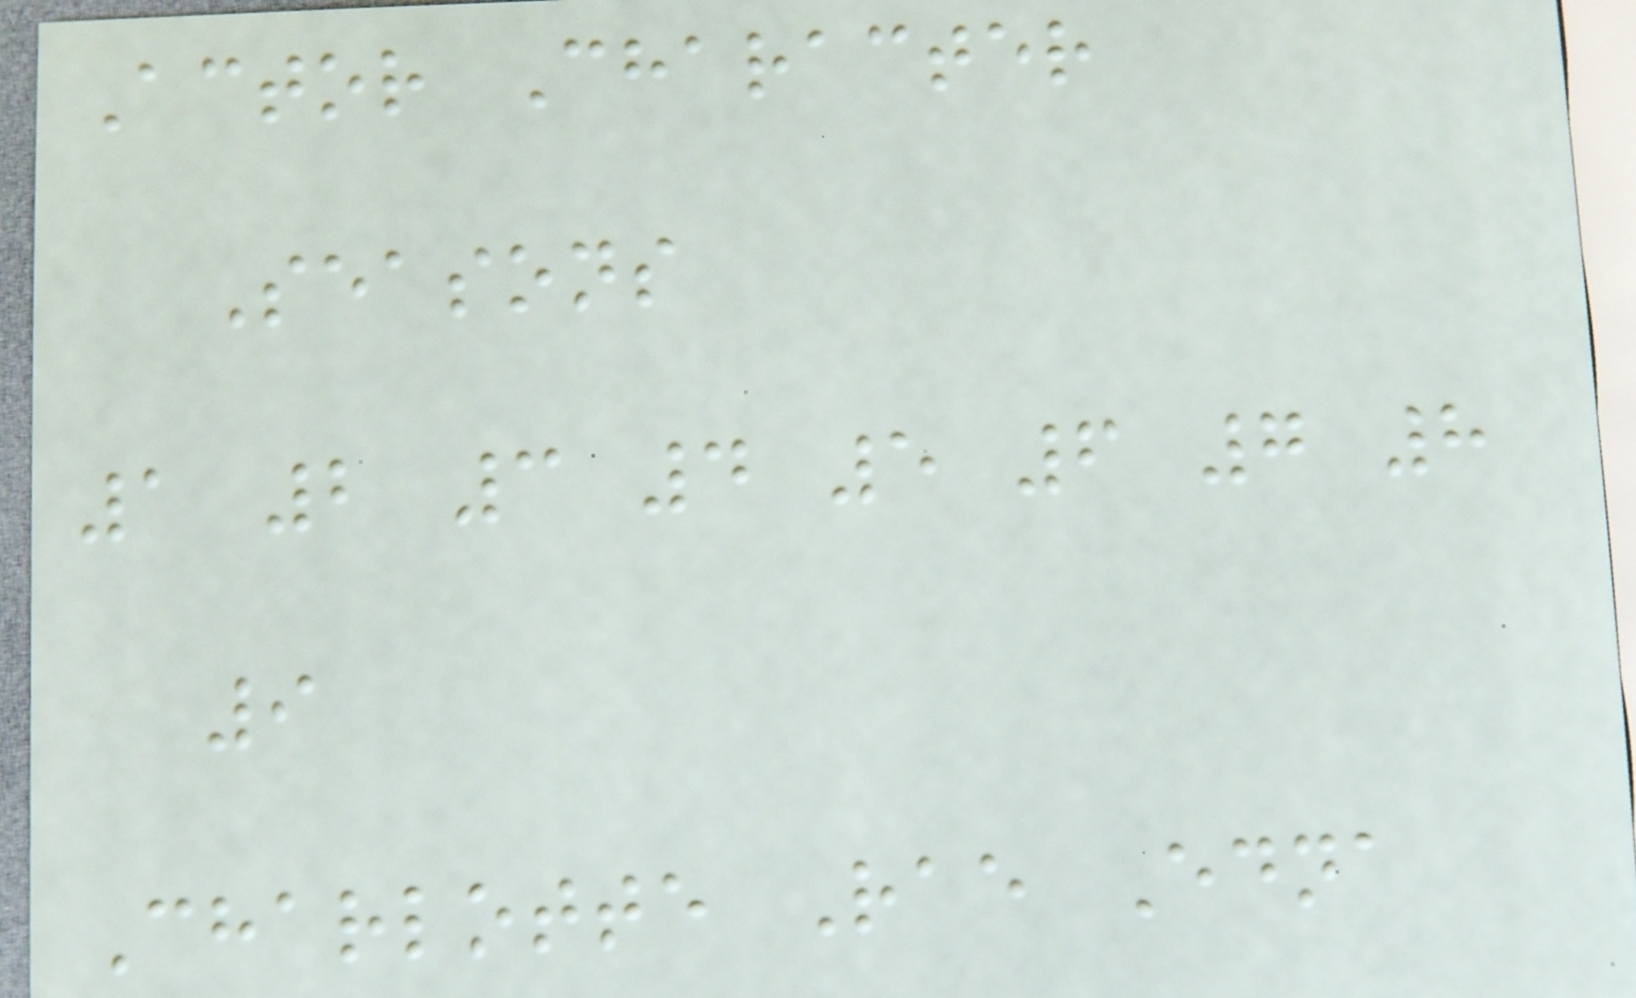Actor Character
Seasons
1 2 3 4 5 6 7 8
9
Charlotte Rae Edna
